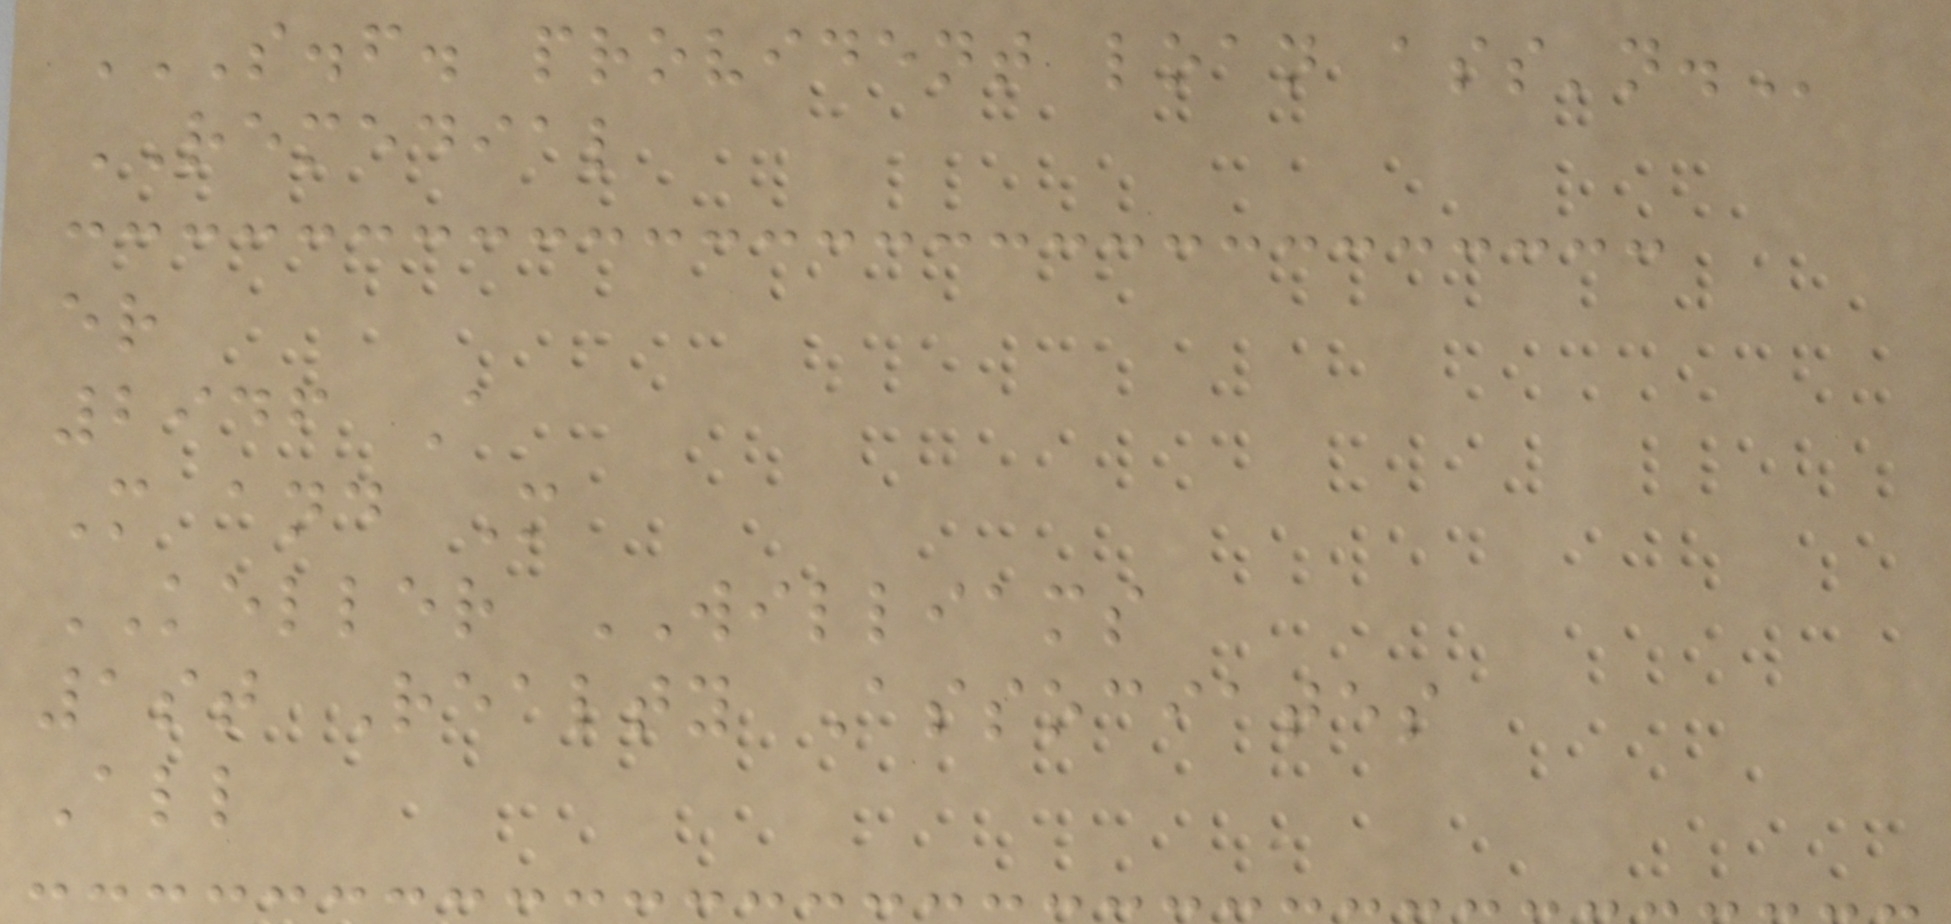S.F. PROVIDENT LOAN ASS'N.
REMEDIAL
er
2946 A
M and M
KELLER WILLIAMS
1st Realty Associates
All
